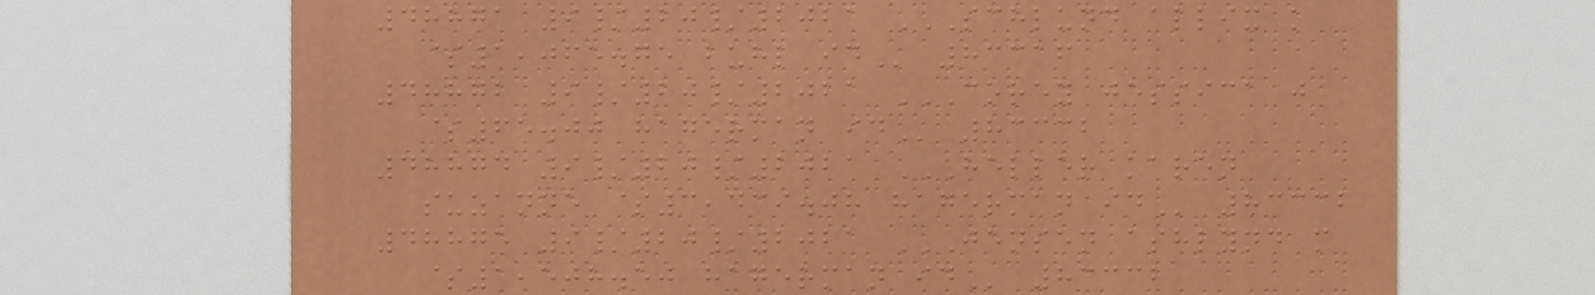48871 9/20/2021 SCHLUND ALLIX K
$1,065.75 BUHL ID 83316
48872 9/20/2021 COREY JESSICA J
$65.00 HAGERMAN ID 83332
48874 9/20/2021 HELLER KAREN
SUZANNE $3,439.08 HAGERMAN ID 83332
48875 9/20/2021 JENSEN ASHLYND M
$1,508.50 HAGERMAN ID 83332
